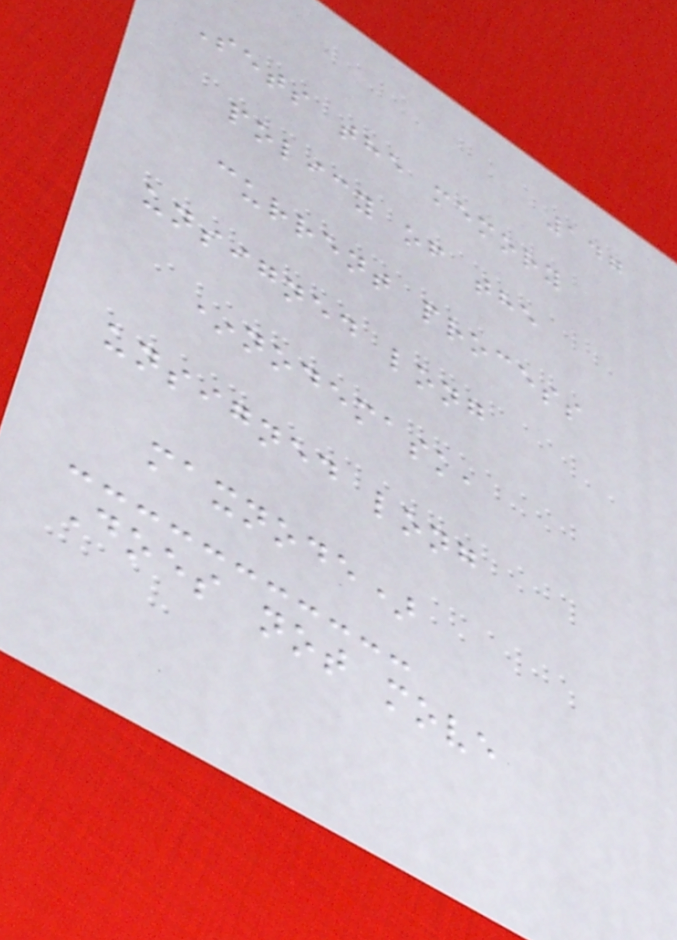147
Sets the memory
policy of the
current process
unsigned long
*nodemask,
unsigned long
maxnode)
Does not move
